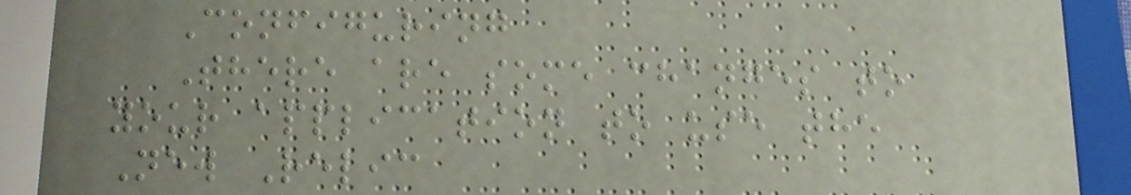Configuring
There are some changes to
your application to use the
New Relic
